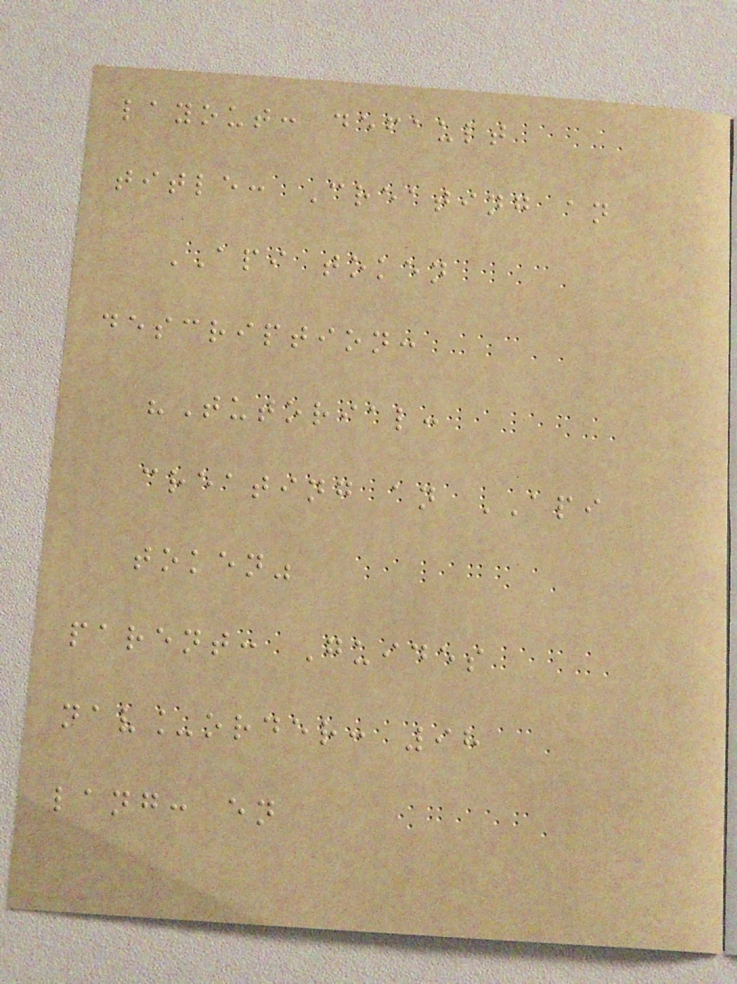layout: default
title: Creating an
API token
description:
"Tutorial:
creating an API
token"
parent: Guides
nav_order: 98
lang: en
